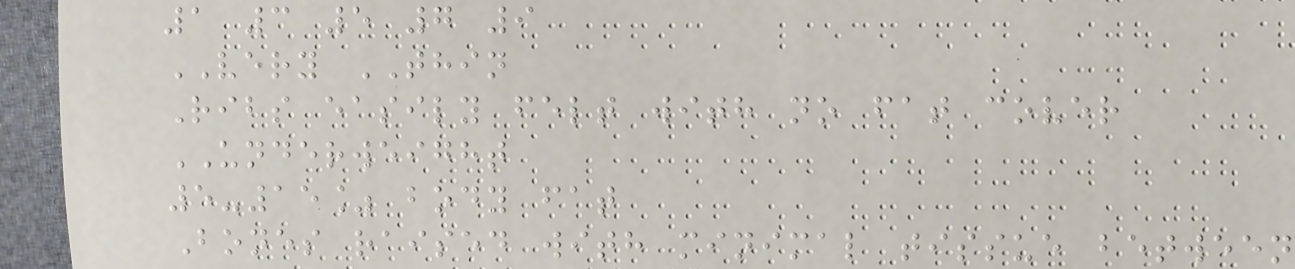1 3 5 7 9
VERY THIN
Ribs easily felt with no fat cover
UNDERWEIGHT
5-15% body fat
Bones raised with minimal tissue between
